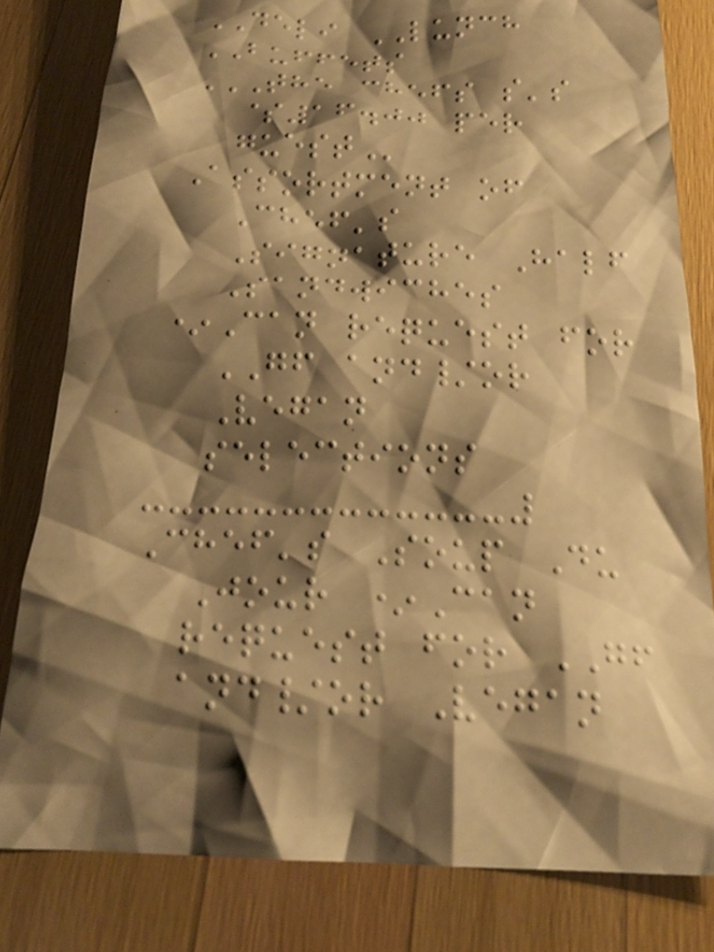DELI LUNCH
BUFFETS
THE CHEFS S'S
$16.00 PER
GUEST
Assortment of
Chef's
Signature Half
Sandwiches
*Can request for
GF and/or
Vegan
selections
Chef's Soup Du
Jour *Can
request for GF
and/or Vegan
